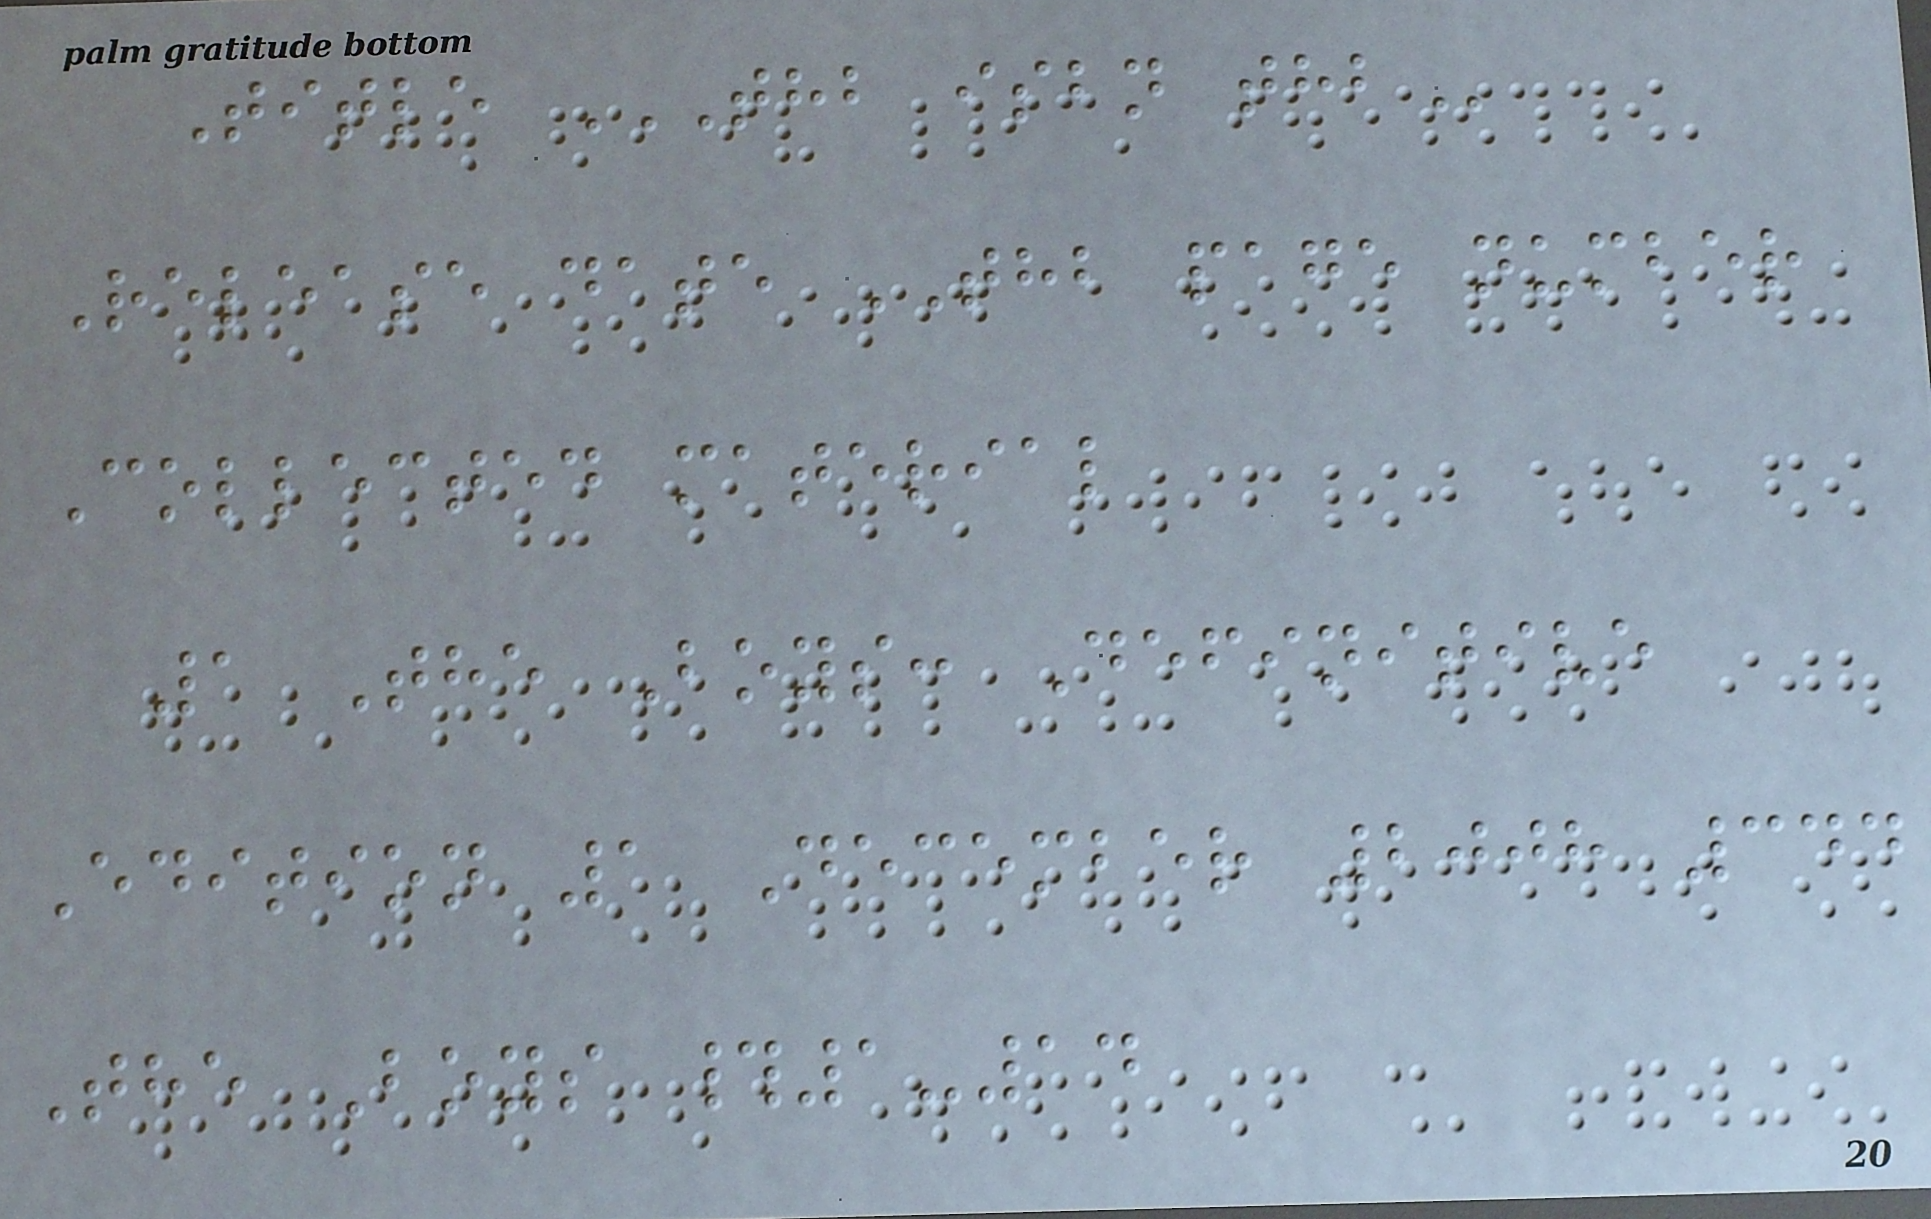Title THB ISBN THB
Release date THB page number
Collected material
1 The Boys: Definitive
Edition 1 December 2008 344
The Boys #1-14
